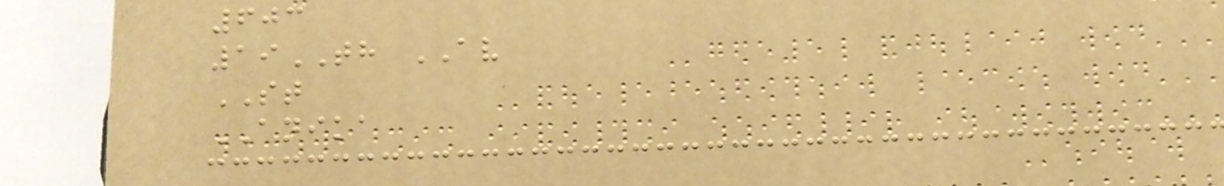603
19TH AV
ST
ANIKA
